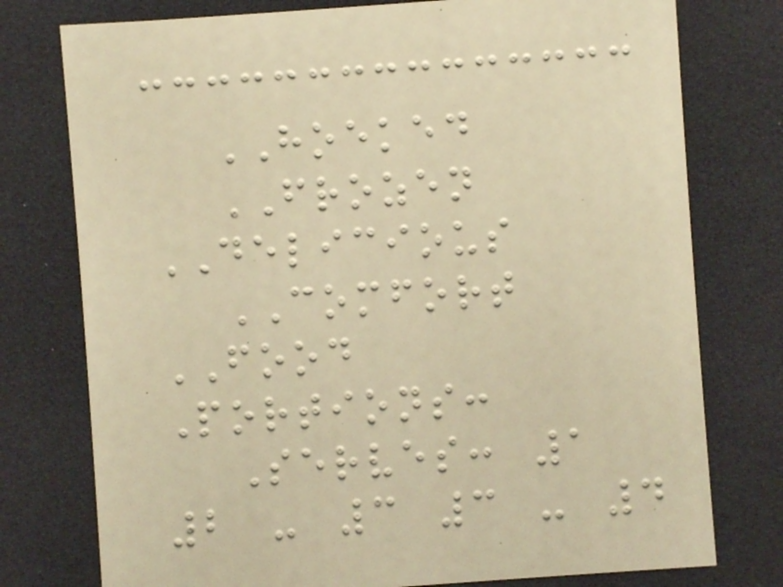HOEKED
FROZEN
DELICIOUS
COMFORT
FOOD
Portions:
Serves: 1
2 - 3 3 - 4
